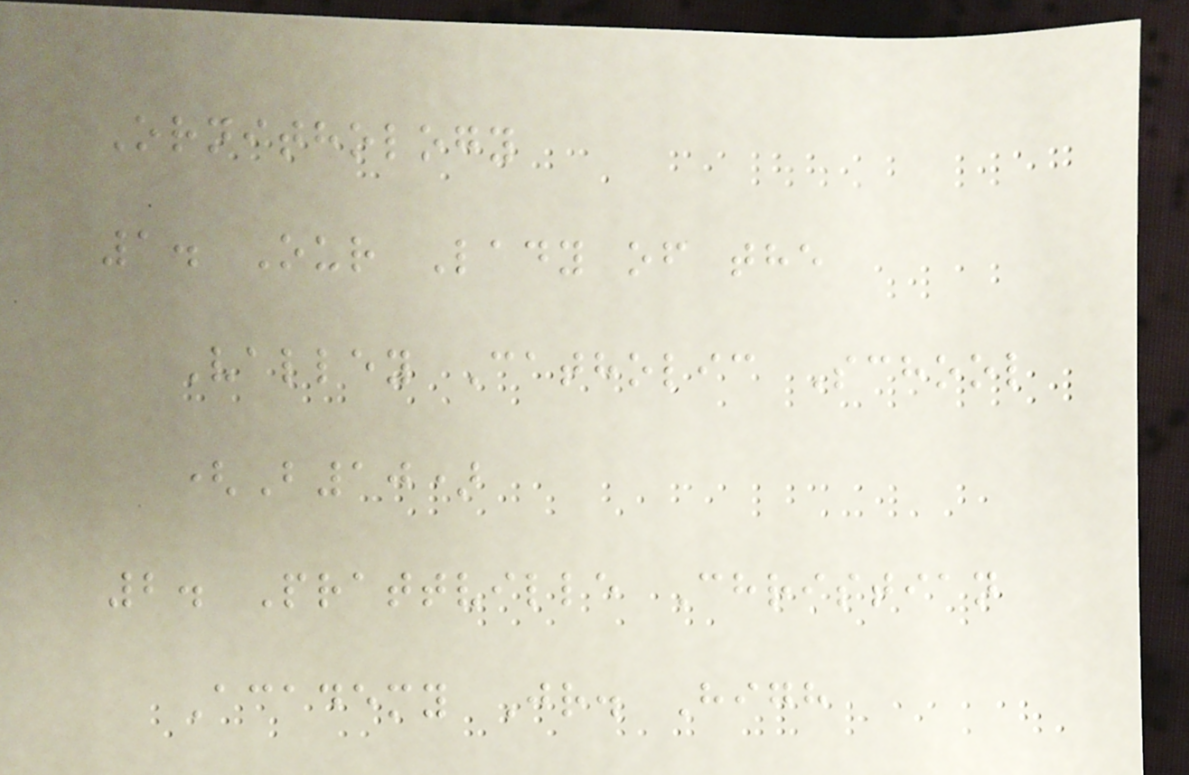Ornithology
1. Our Lady of the
Valley Catholic School
(B10)
2. Prattville Christian
Academy Jr. High
